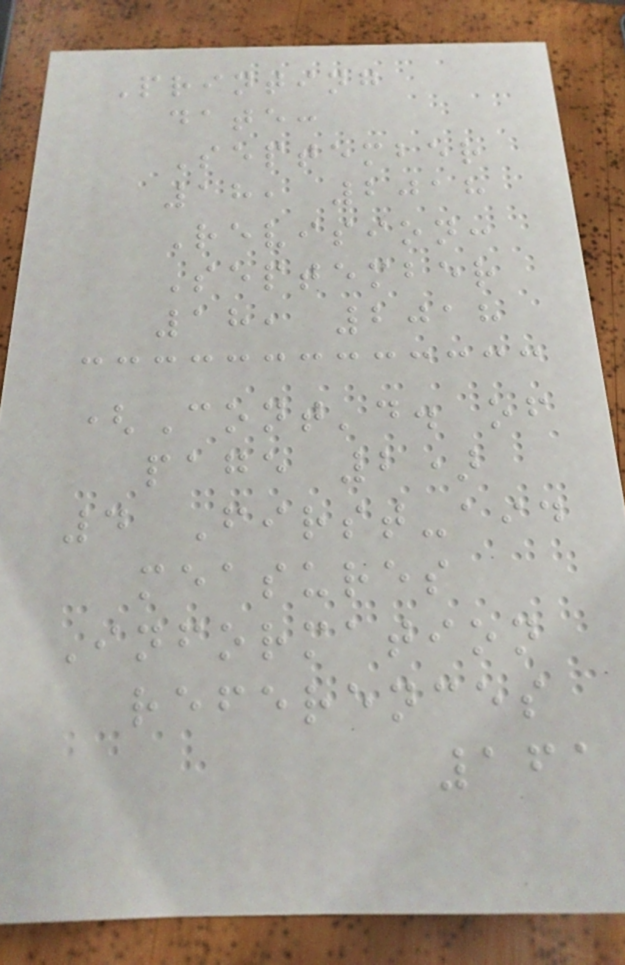Printing
date:
September
18, 2018
Revision:
September
18, 2018
(Cont'd. of
page 2)
4 First-aid
measures
Information
references
161
